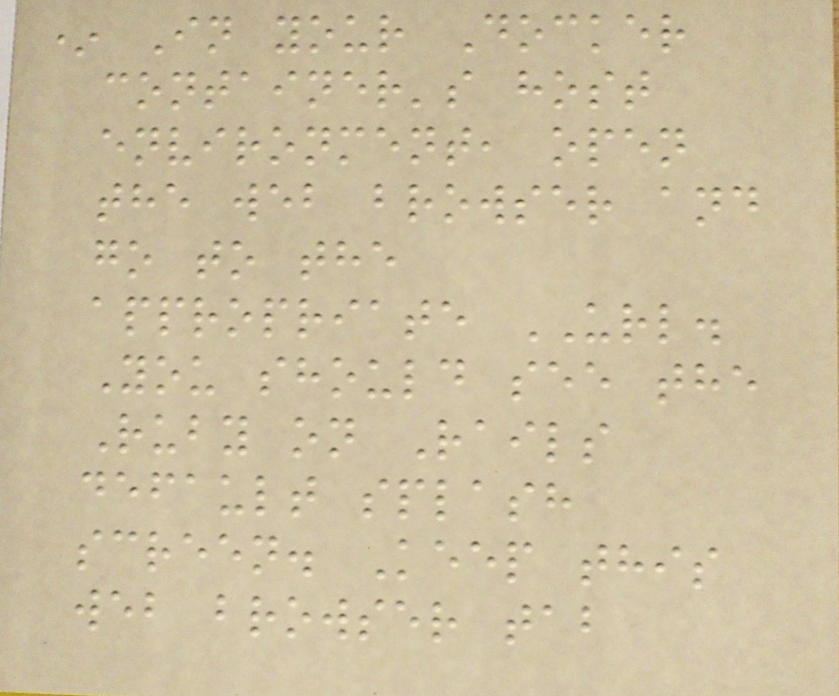* In your Docker
container's host
environment, open
the web browser and
go to the
appropriate URL.
You should see the
Ruby on Rails
default splash
screen. Keep this
web browser tab
